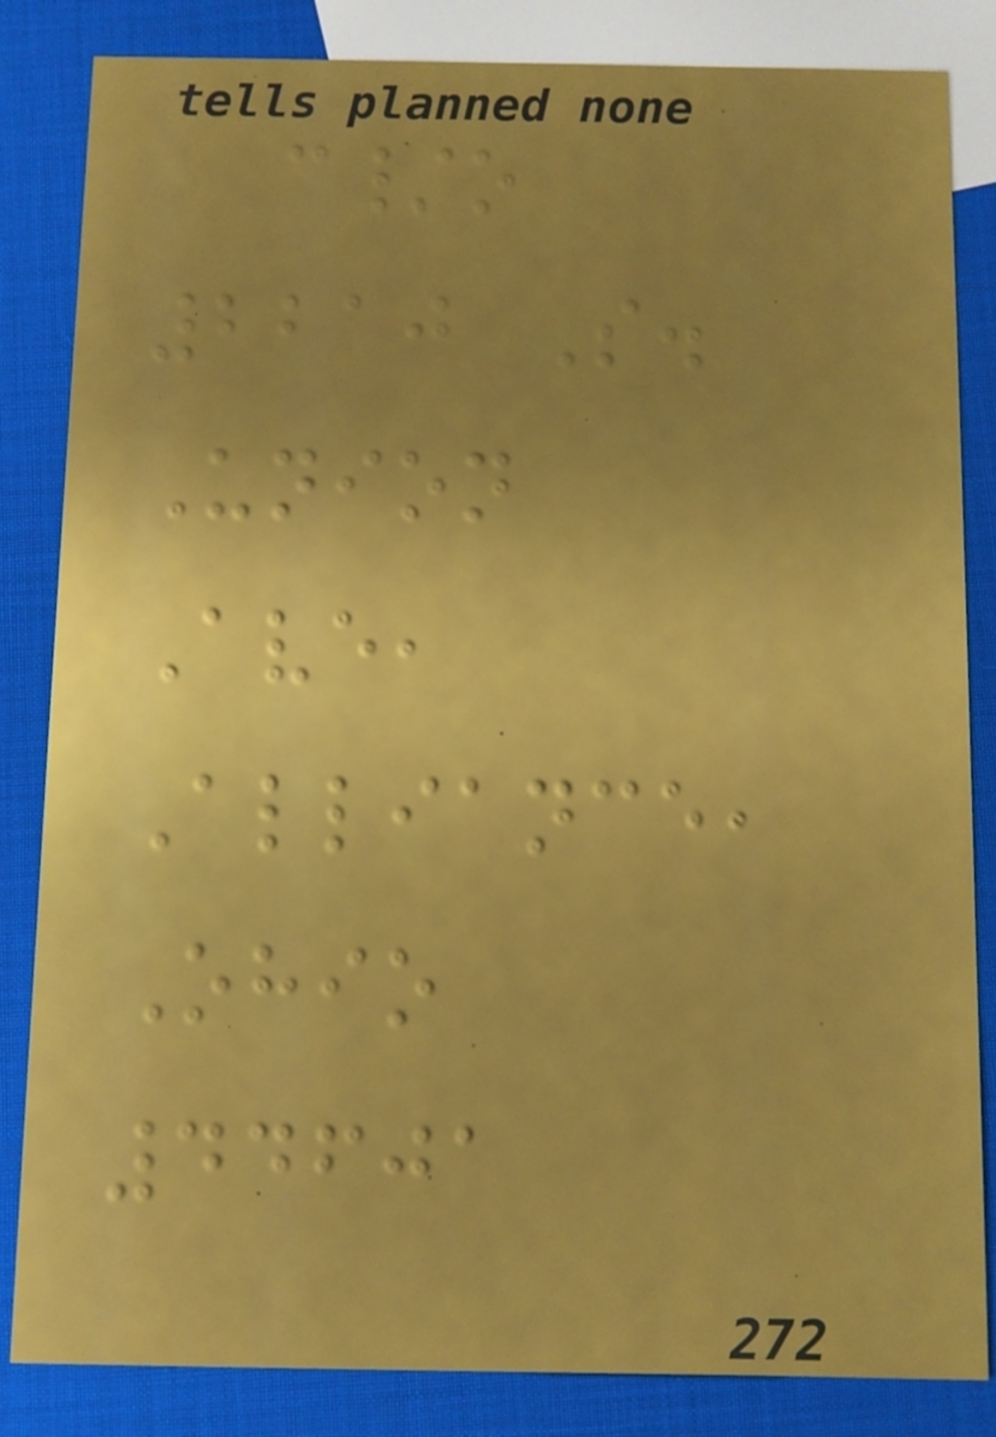c/o
2210 S.
Union
Ave,
Alliance,
Ohio
44601
